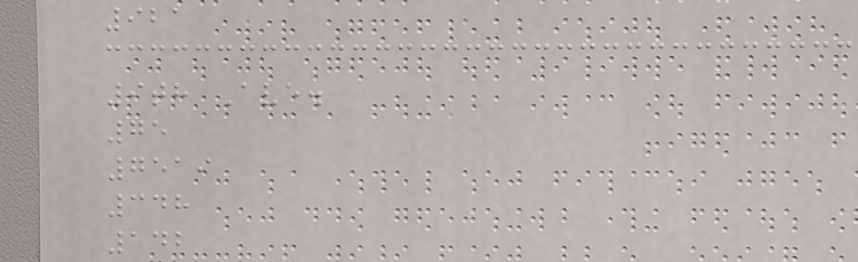921
9th Ave.
75
7519
348
142
